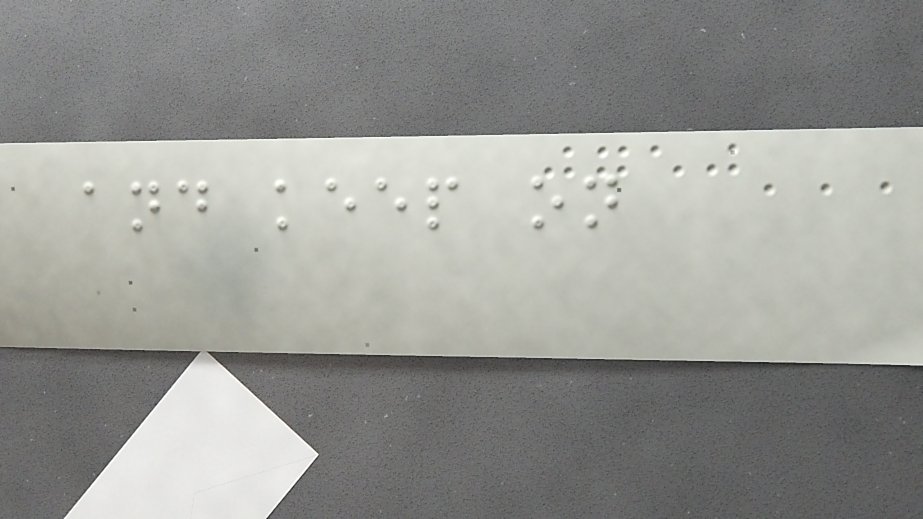and keep on
